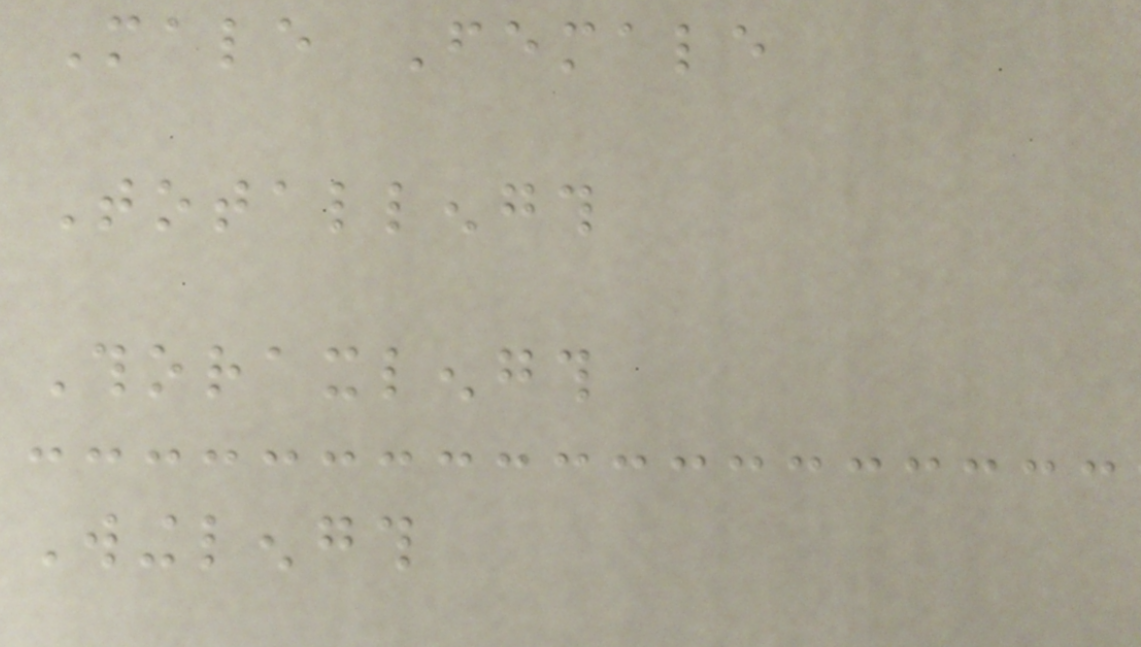Male Female
Totallength
Thoraxlength
Winglength
